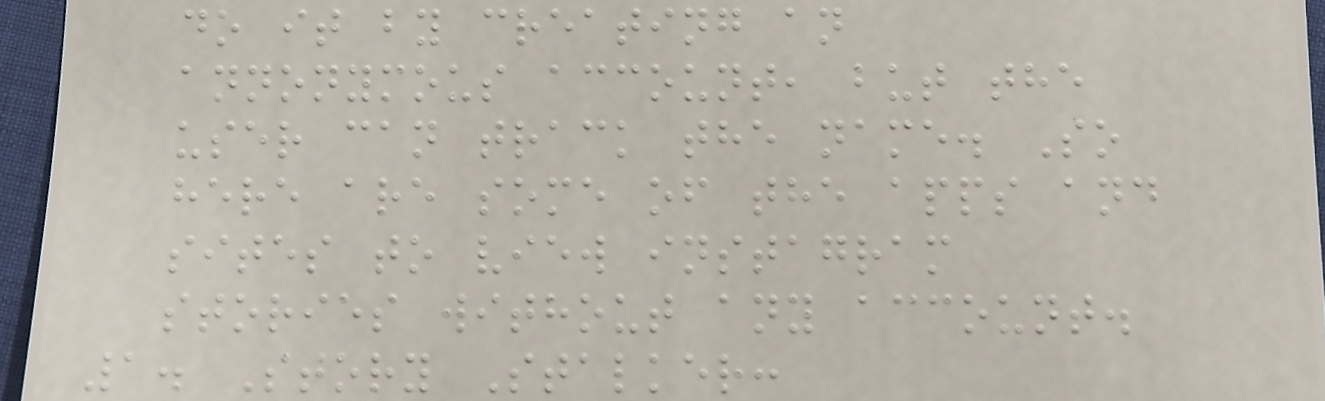do it by creating an
annonymous account, but the
user can track the name. So
here are some of the apps and
sites to view instagram
stories without any account.
1. Story Stalker:
